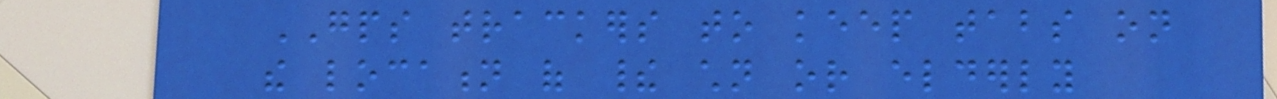GPS trackers to keep tabs on
the location of their children or elderly
